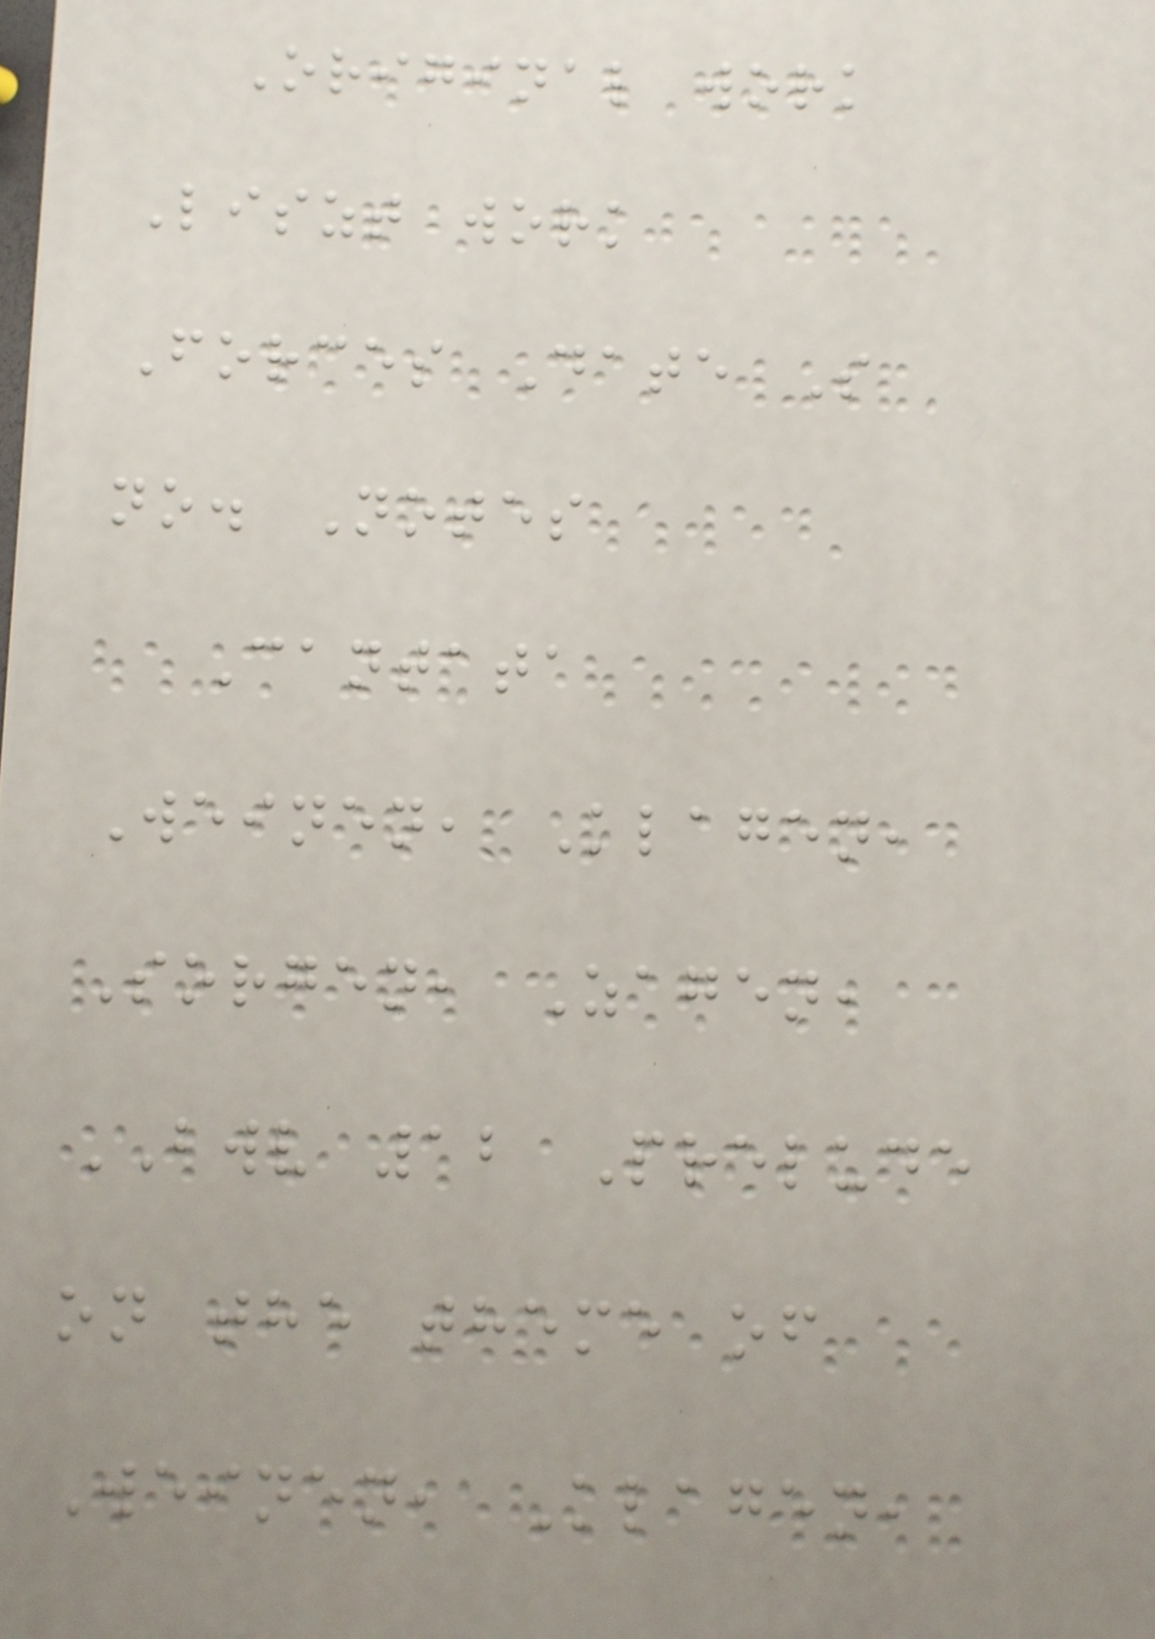Original work
Liszt work
Forces Date S
no. Notes
Cantata
Weinen, Klagen,
Sorgen, Zagen,
BWV 12 Prelude
on the theme of
Weinen, Klagen,
